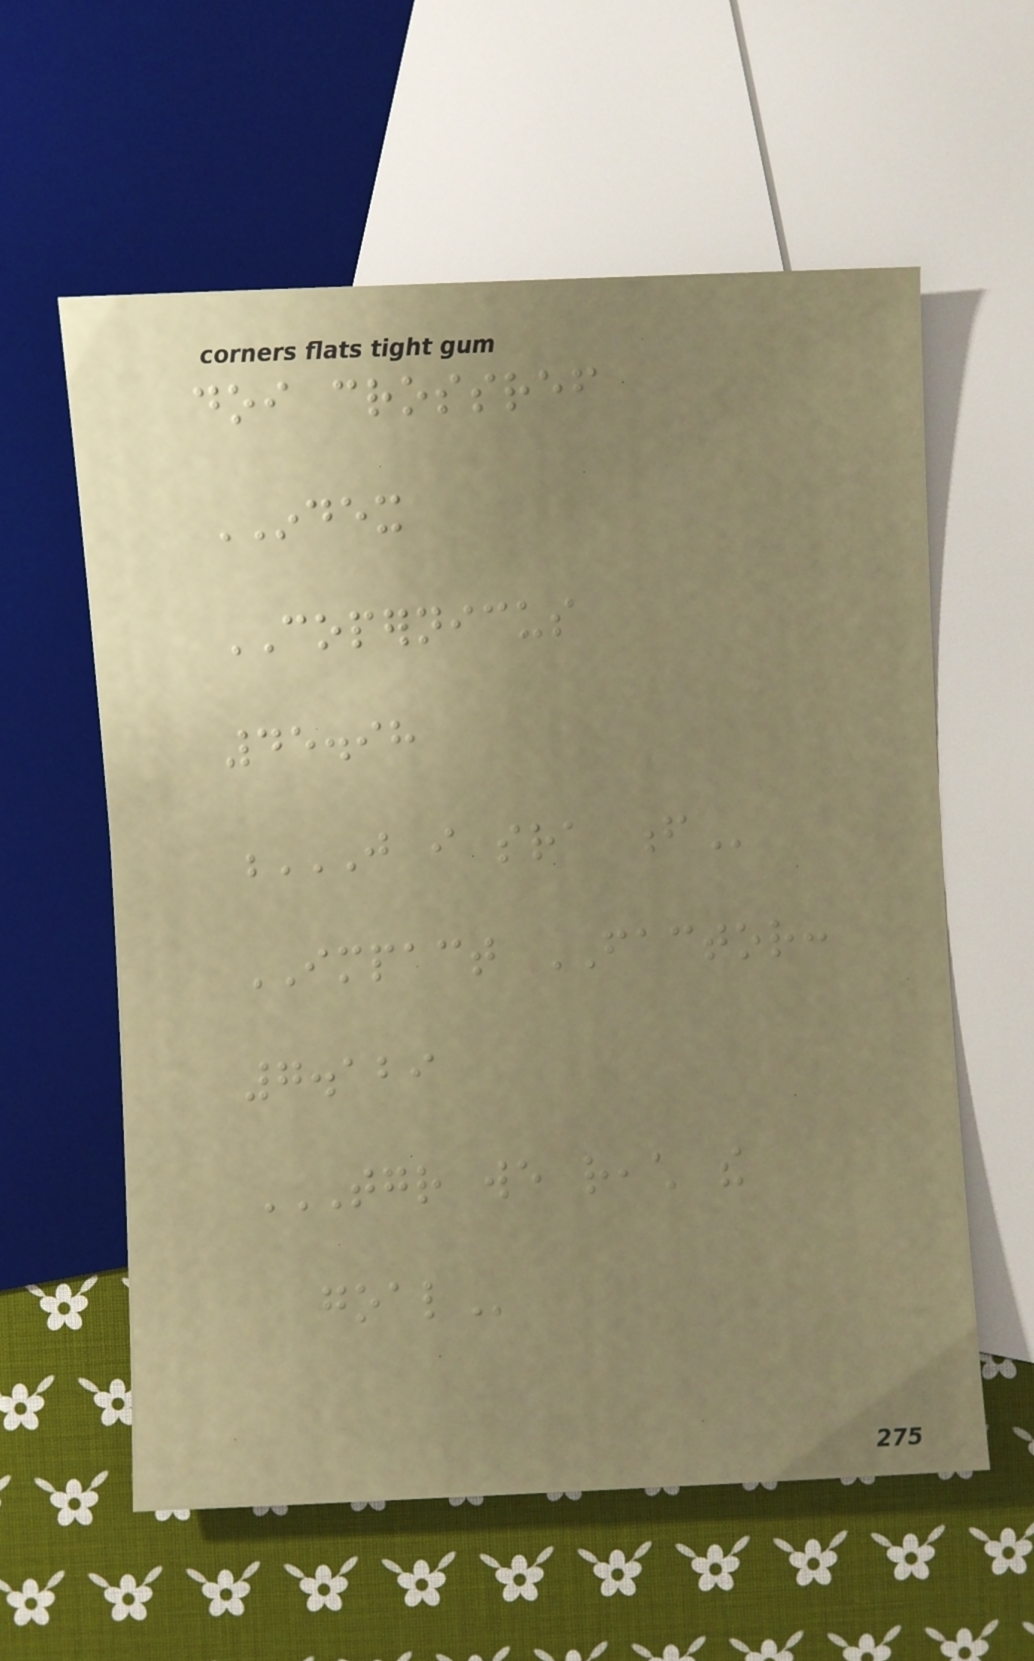doi crossref
INDEX
COPERNICUS
45.98
J I SRA F
IMPACT FACTOR:
7.129
TOGETHER WE REACH THE
GOAL
